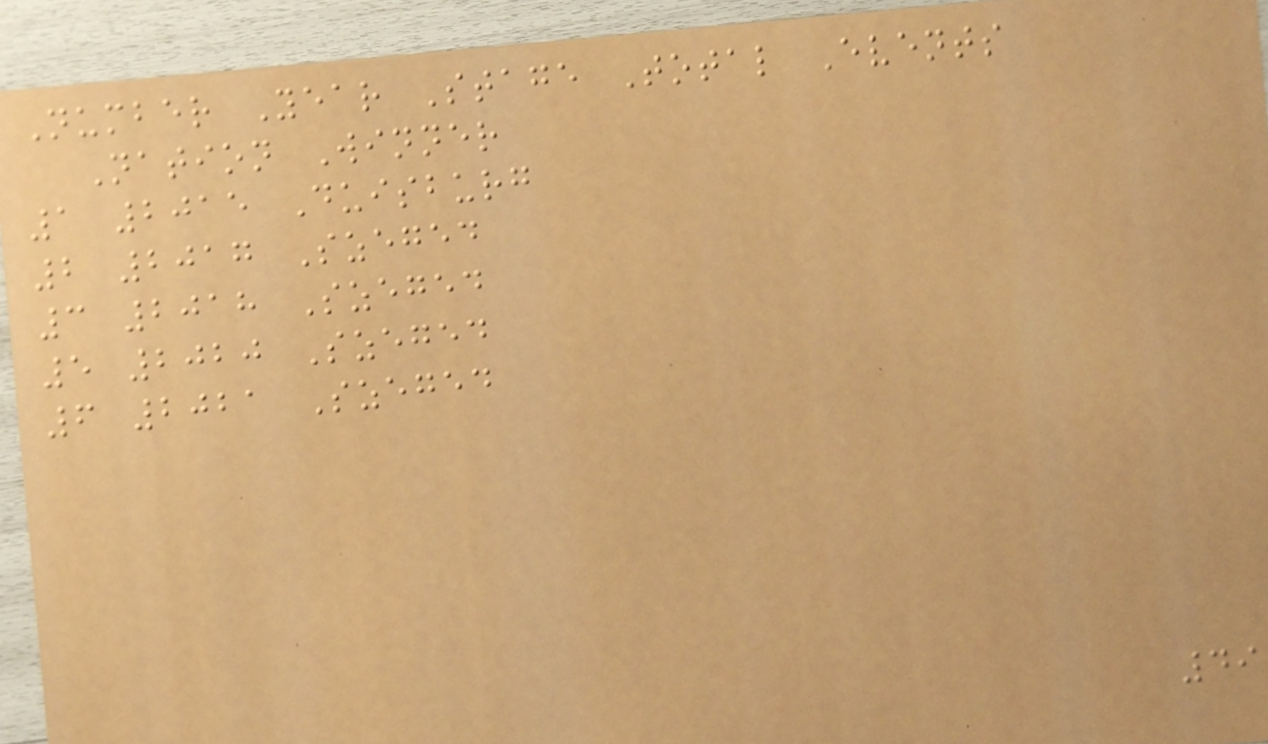Number Year Stage Total Events
Nation Winner
1 2015 Duisburg
2 2017 Szeged
3 2018 Szeged
5 2020 Szeged
6 2021 Szeged
49
